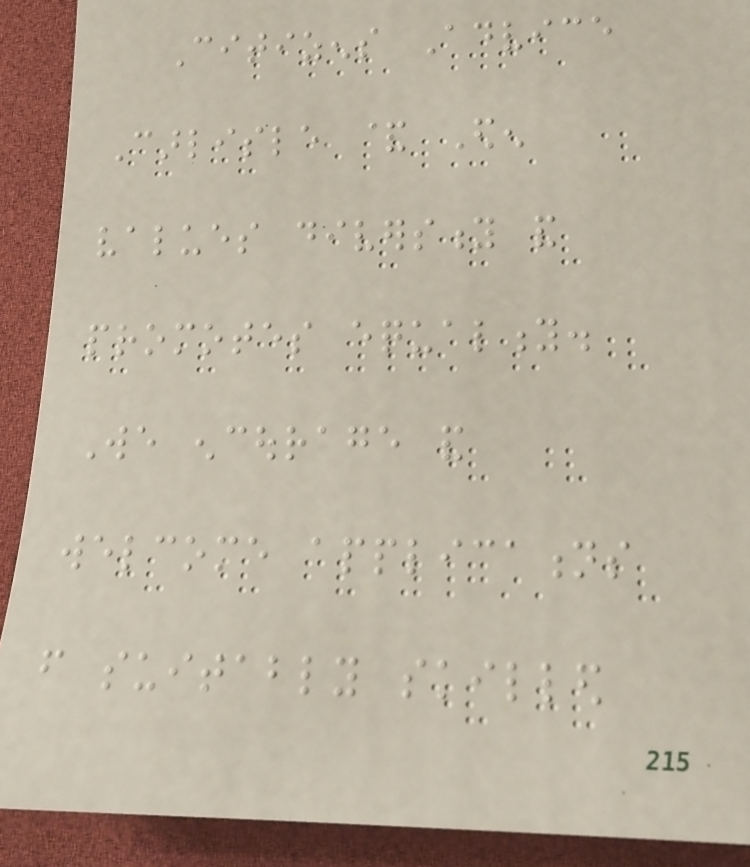Citizens Advice
Carlisle & Eden
values diversity and
promotes equality.
We encourage and
welcome applications
from suitably skilled
